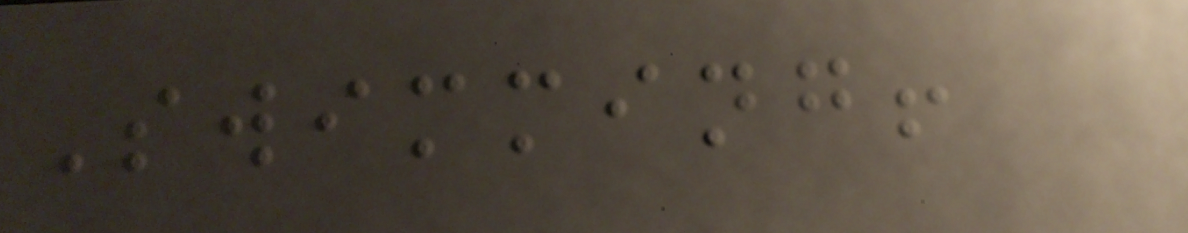Swimming!
